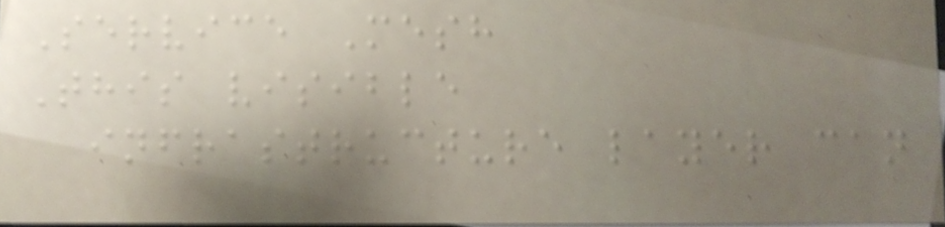Service Mesh
This visible
infrastructure layer can
